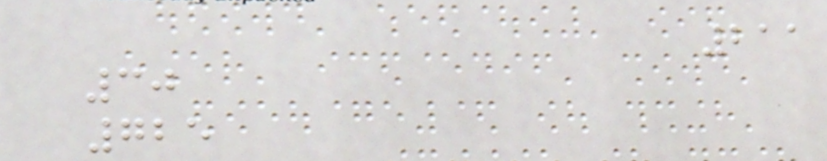211
30
725
